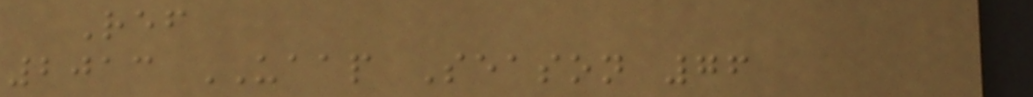Ref
2013 UAAP Season 76
